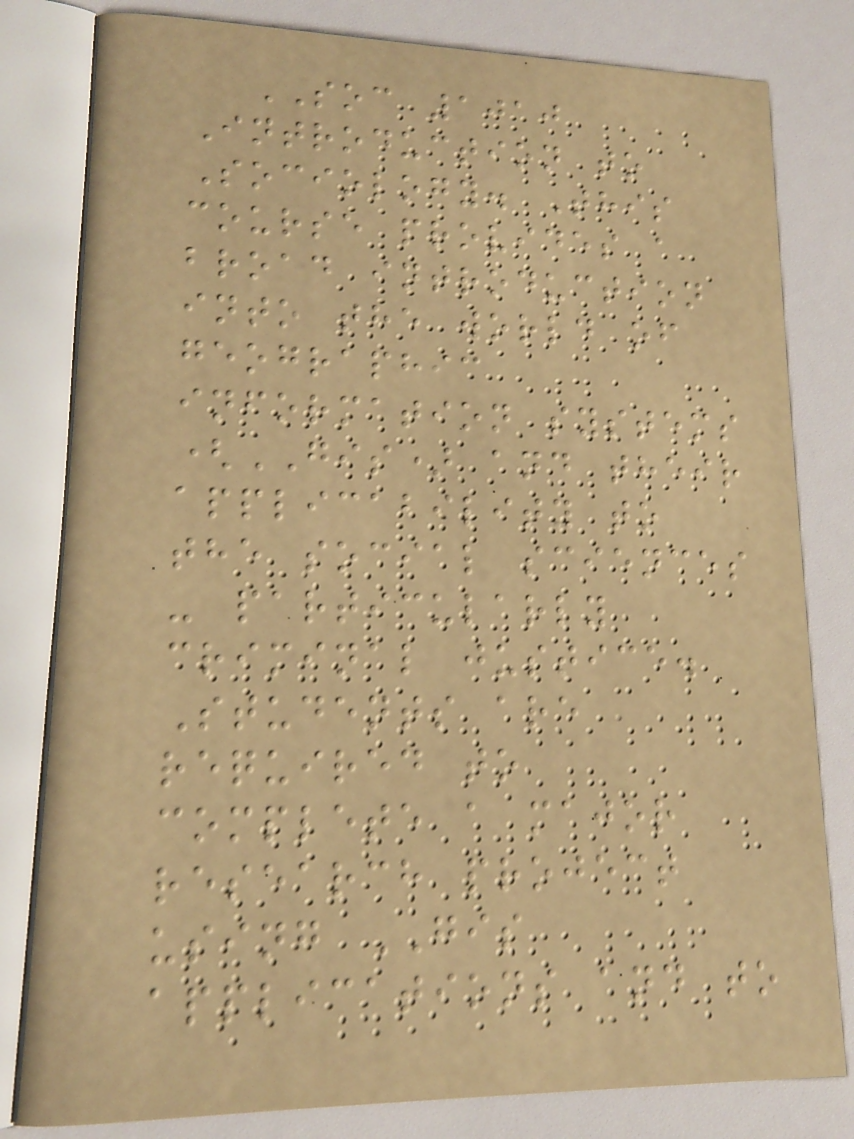SOC 1010
Introduction to
Sociology. This
course provides a
broad introduction
into the world of
geographic
information systems
(GIS) and their
applicability to
the social sciences
- particularly
criminal justice.
Students are
required to
complete a major
research project
using GIS
applications and to
